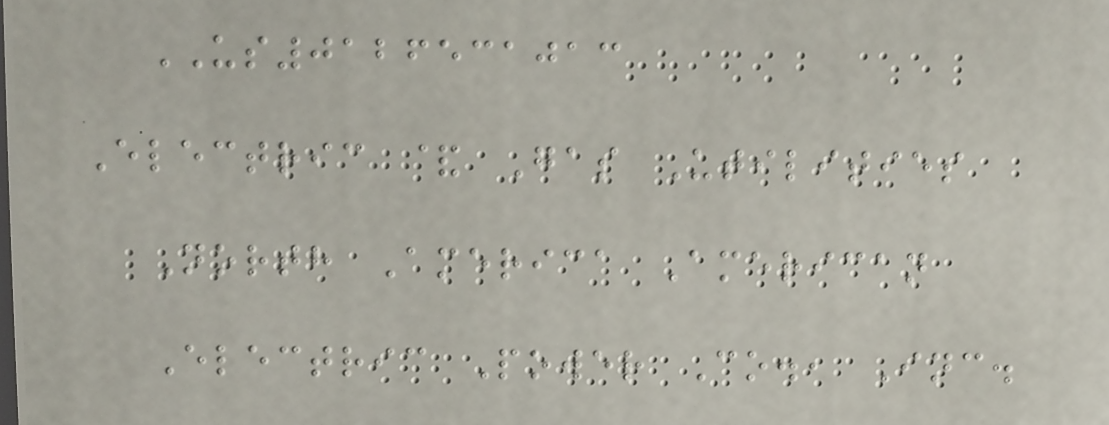US0126531013
Electric & Gas Utilities
North America American
Electric Power Co., Inc.
